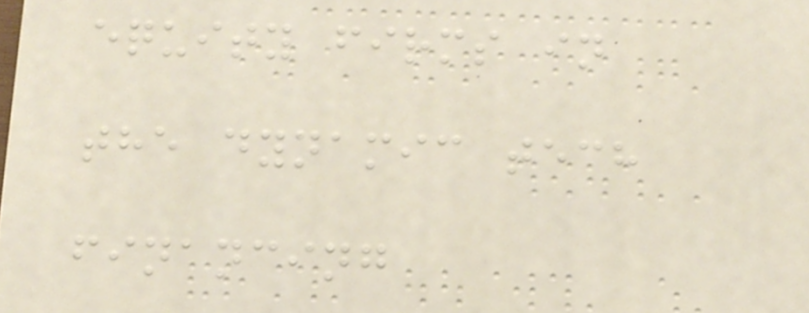equity firms in
the dynamic tech
financing
